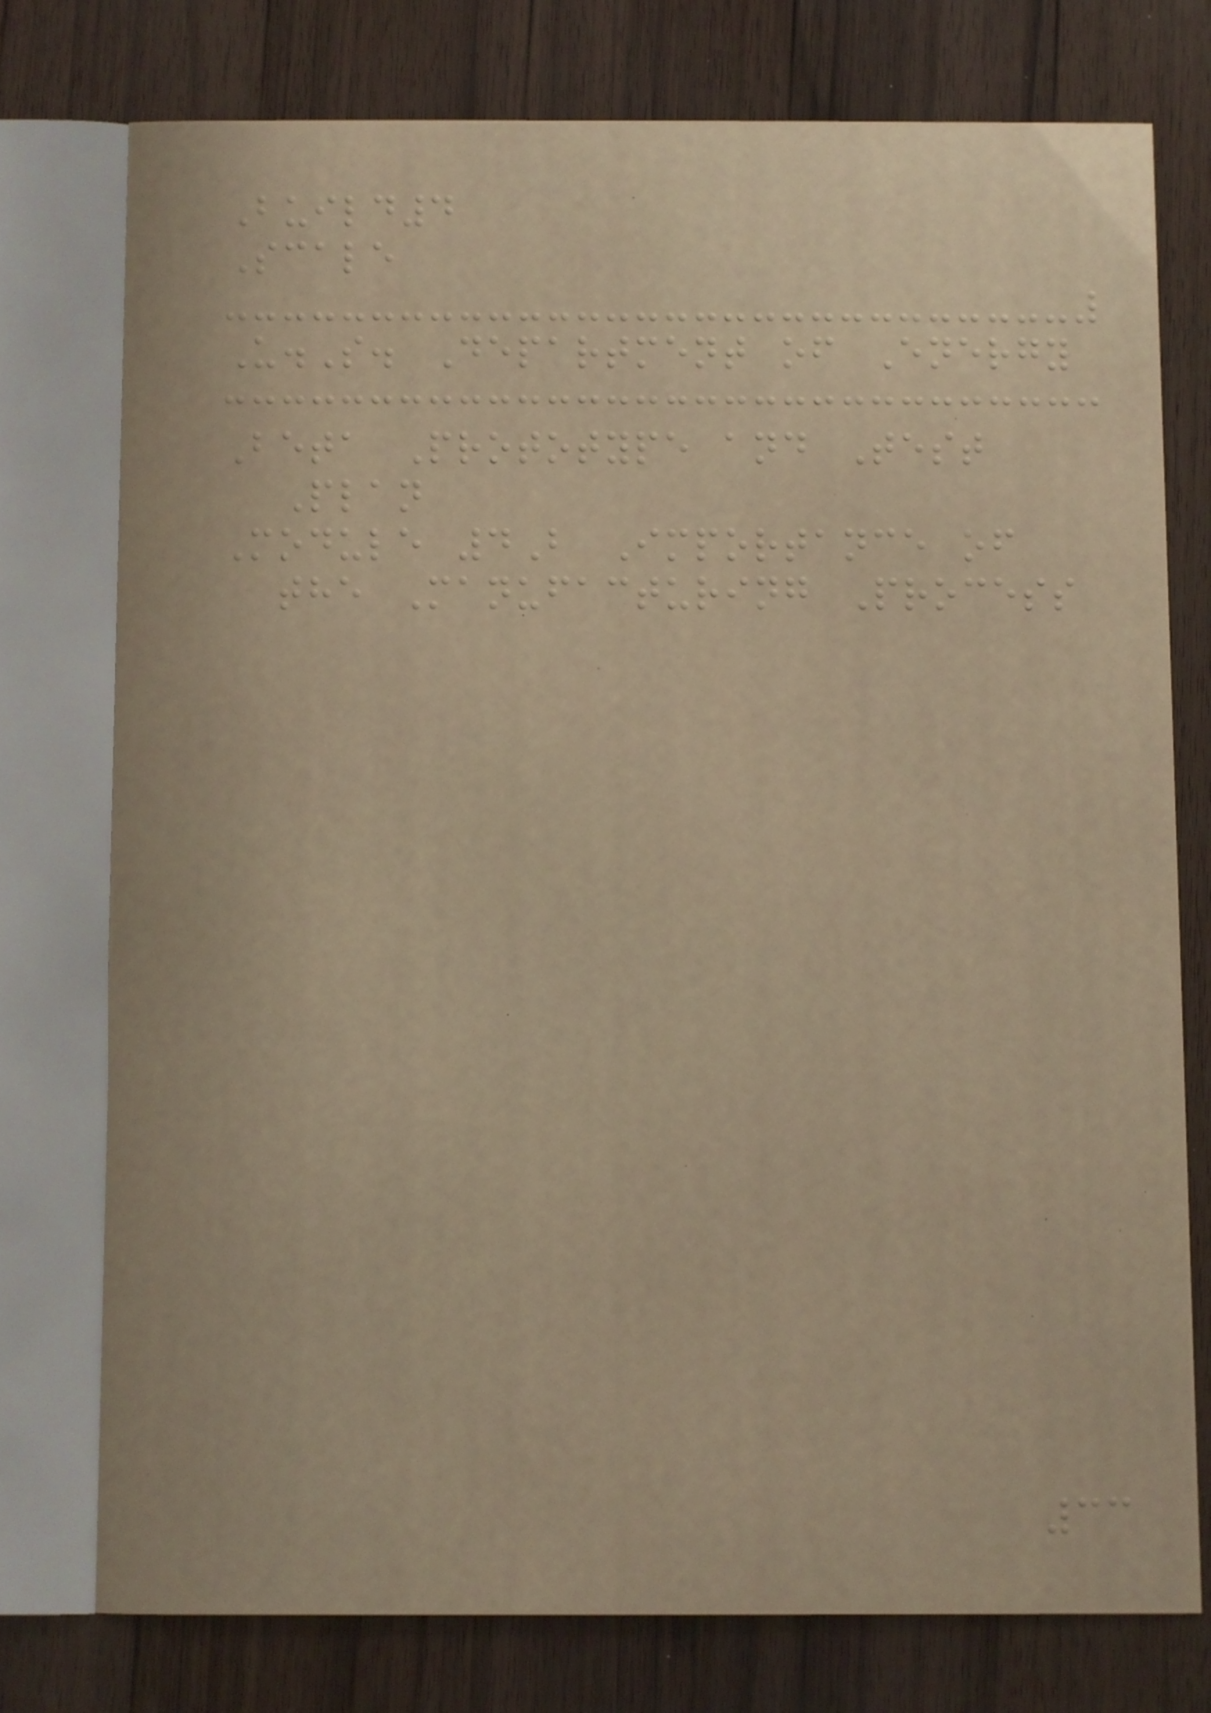Build4
Scale
U.S. Department of Energy
Beta Prototype and Test
Plan
Module 4B Importance of
the Manufacturing Process
33
